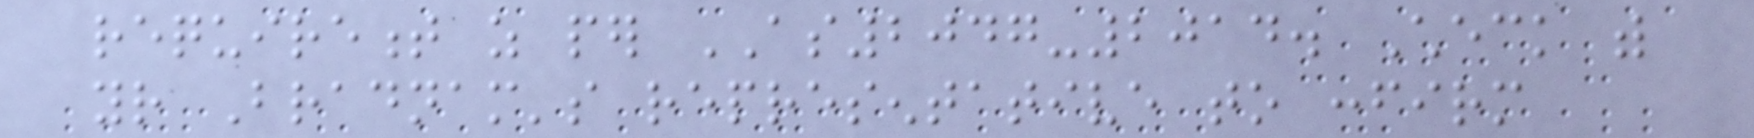requirement as per AS2047-2014. Check with
your Bradnam's representative to confirm
